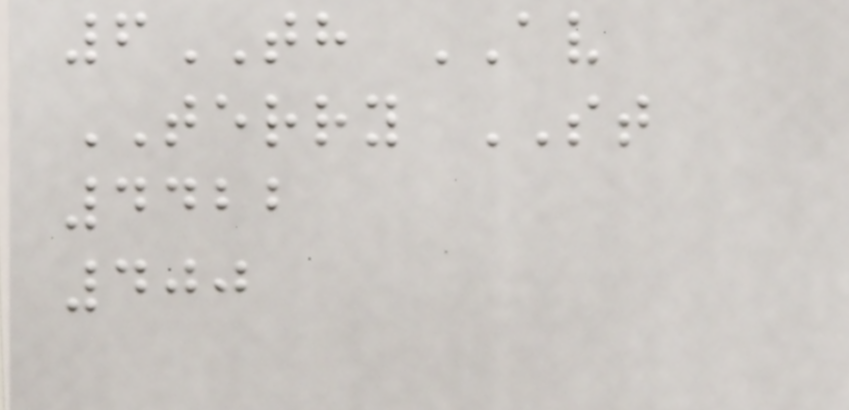6TH AV
TERRY ST
4422
400
